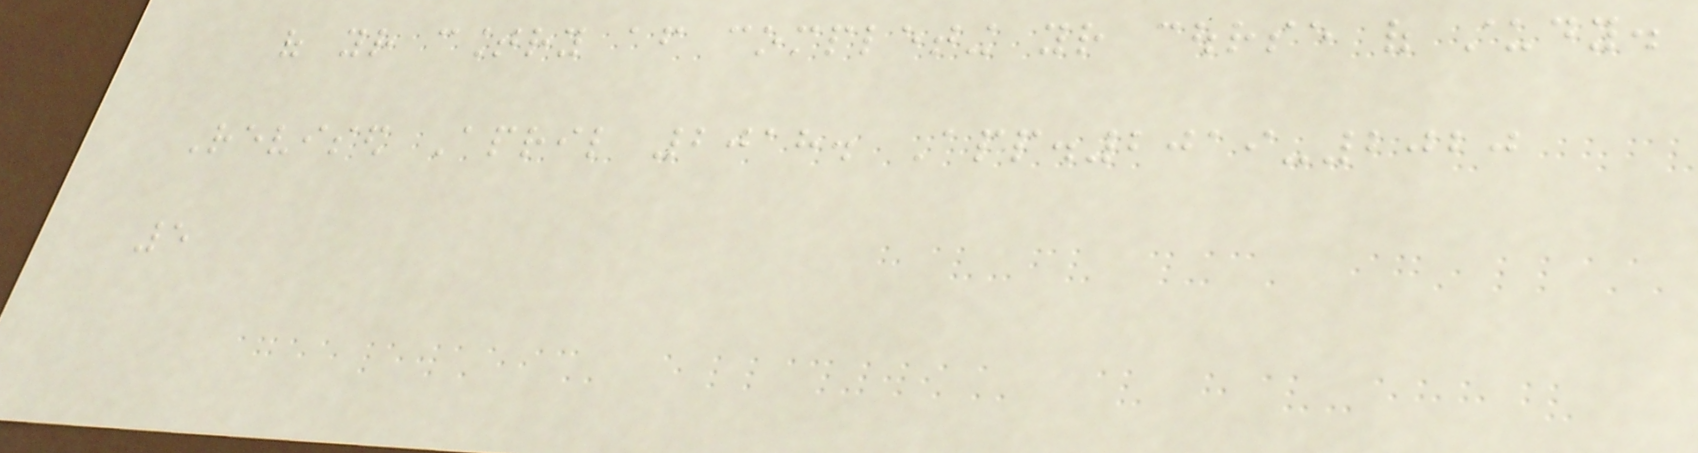of your country after completing your course of study.
Revised April 2018. App.2019-2020
5
